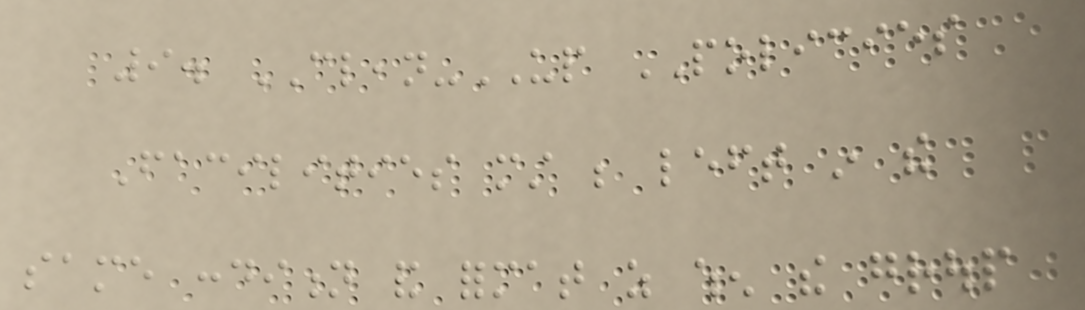9. CLEAN-UP POLICIES
Facilities must be left in the
same condition and format as when the group
